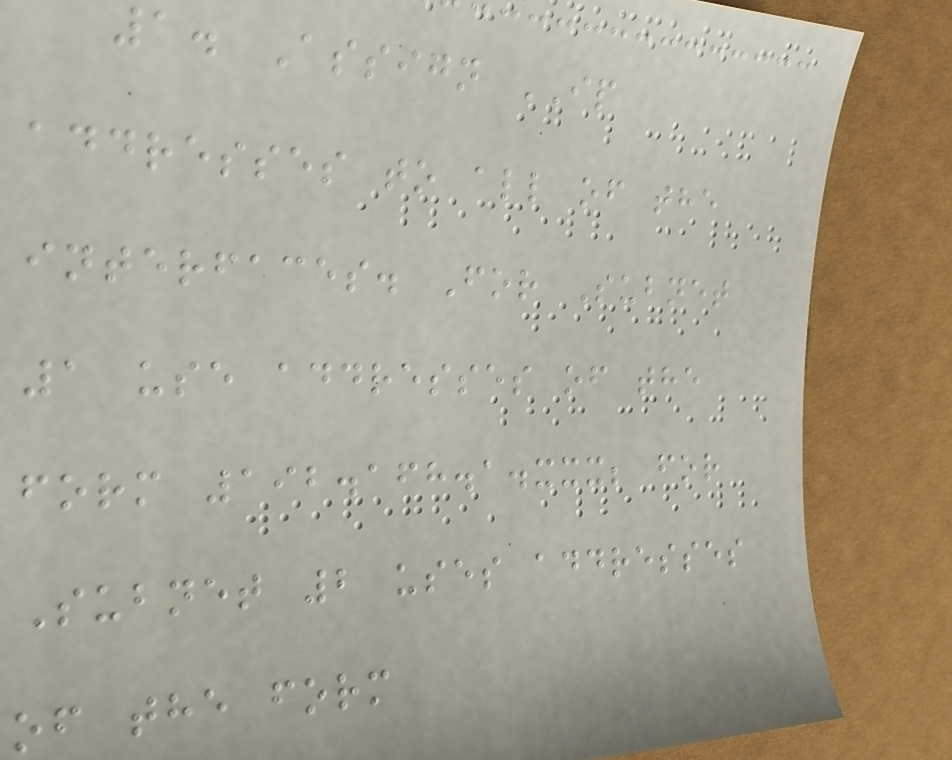1. Assign IP
addresses to all of the
interfaces. For Subnet
1 use addresses of the
form 192.168.1.xxx; for
Subnet 2 uses addresses
of the form
